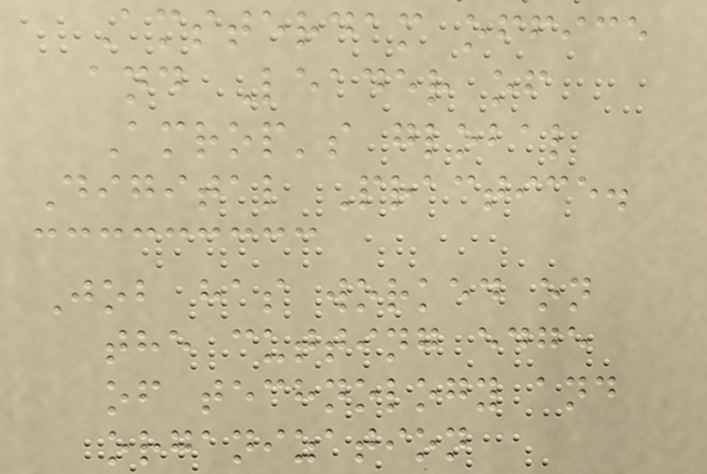Amsterdam office
and Leader of
Amrop's global
Digital Practice.
Job has worked on
the cutting edge
of technology and
organization
